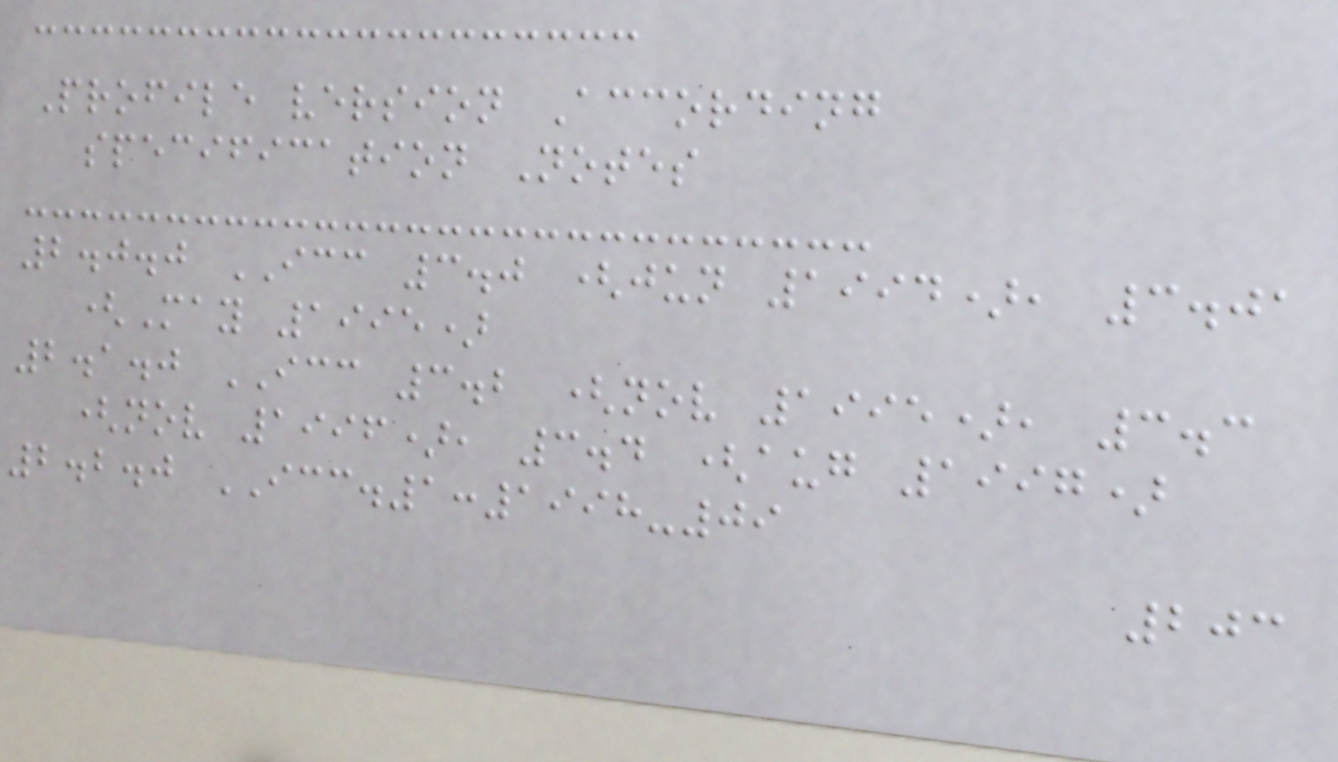Profile version According
specification Notes
2.0.0 ICC 3.0 (jun 1994), 3.01
(May 1995)
2.1.0 ICC 3.2 (nov 1995), 3.3
(nov 1996), 3.4 (aug 1997)
2.2.0 ICC.1:1998-09
203
